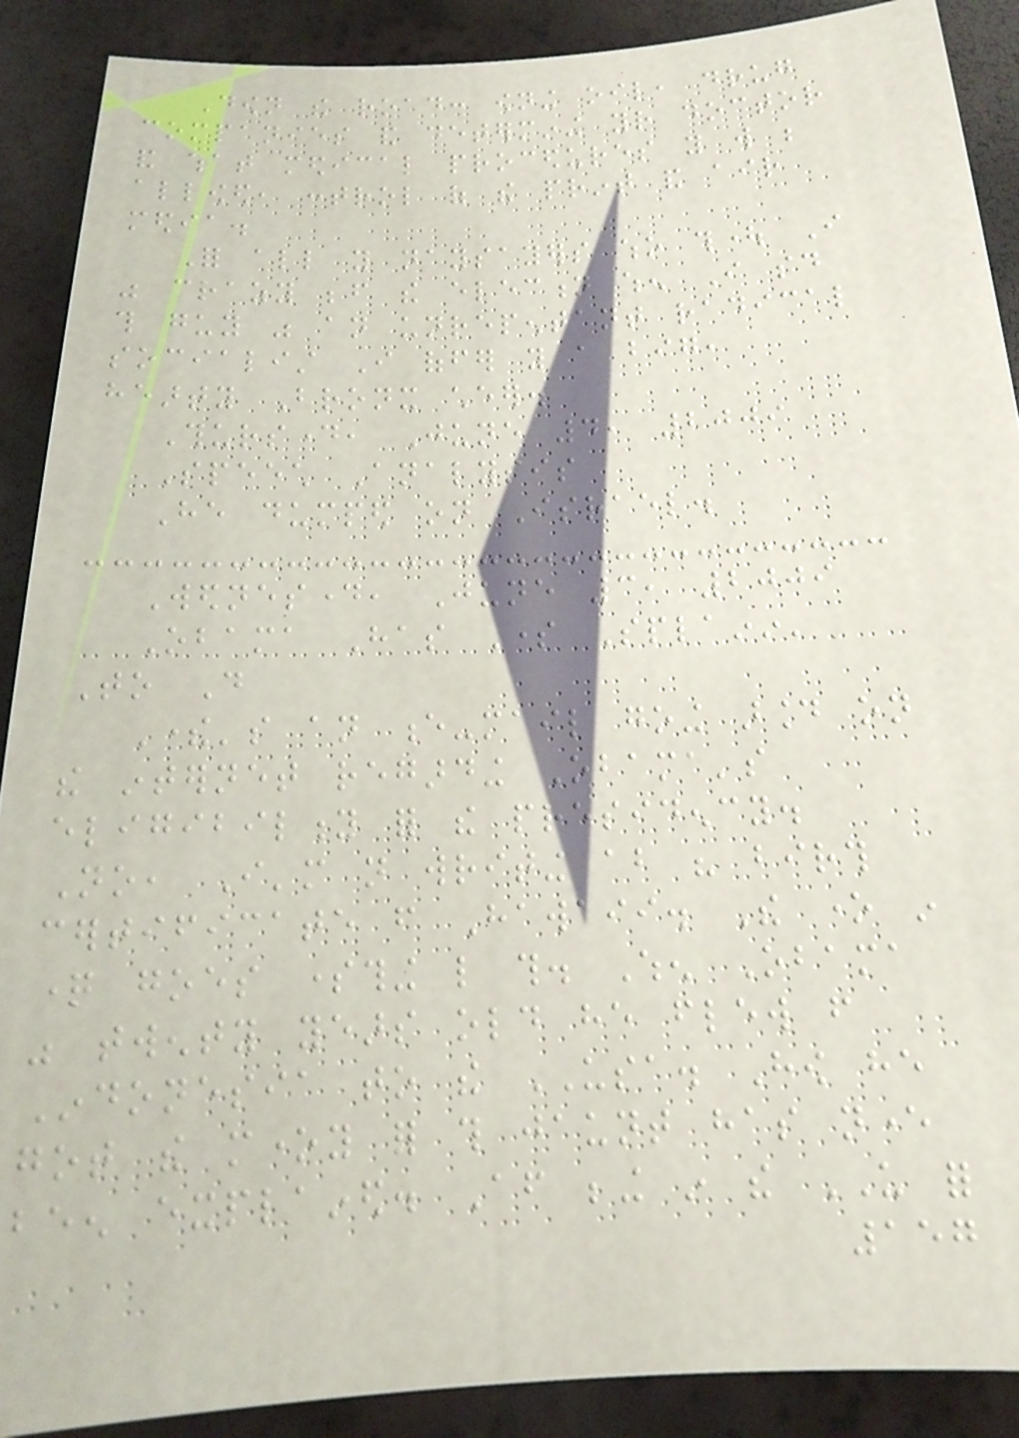Down the road: owning oil, drug
companies and determining your doctor
and what medical procedures you will be
allowed, control of the print and air
media.
For all you naysayers who thought I
was crazy before the election when I said
this guy was an unrepentant radical
socialist I offer you a big,
hearty Bronx cheer.
Thursday, June 4, 2009
Speech Analysis
He dumped on Israel.
Wednesday, June 3, 2009
Obama Has Some Splainin'
To Do
There's an e-mail going around on
the internet regarding Obama's
eligibility for the presidency.
No, I'm not writing about his birth
certificate from Hawaii. The one in
question goes something like this. When Obama
was twenty years old he flew from
Indonesia to the USA. How he
got the money for this jaunt has never
been explained. After being in the US for
157
